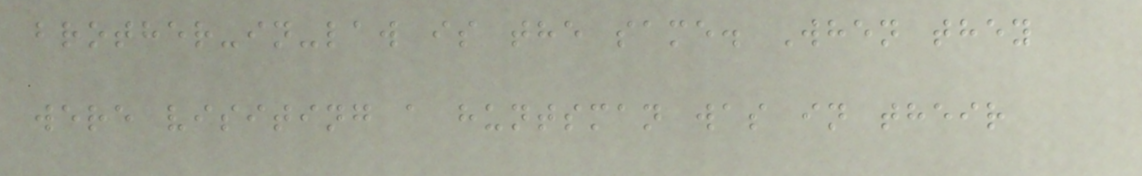brother-in-law is the same. When they
were visiting a huntsman was in their
